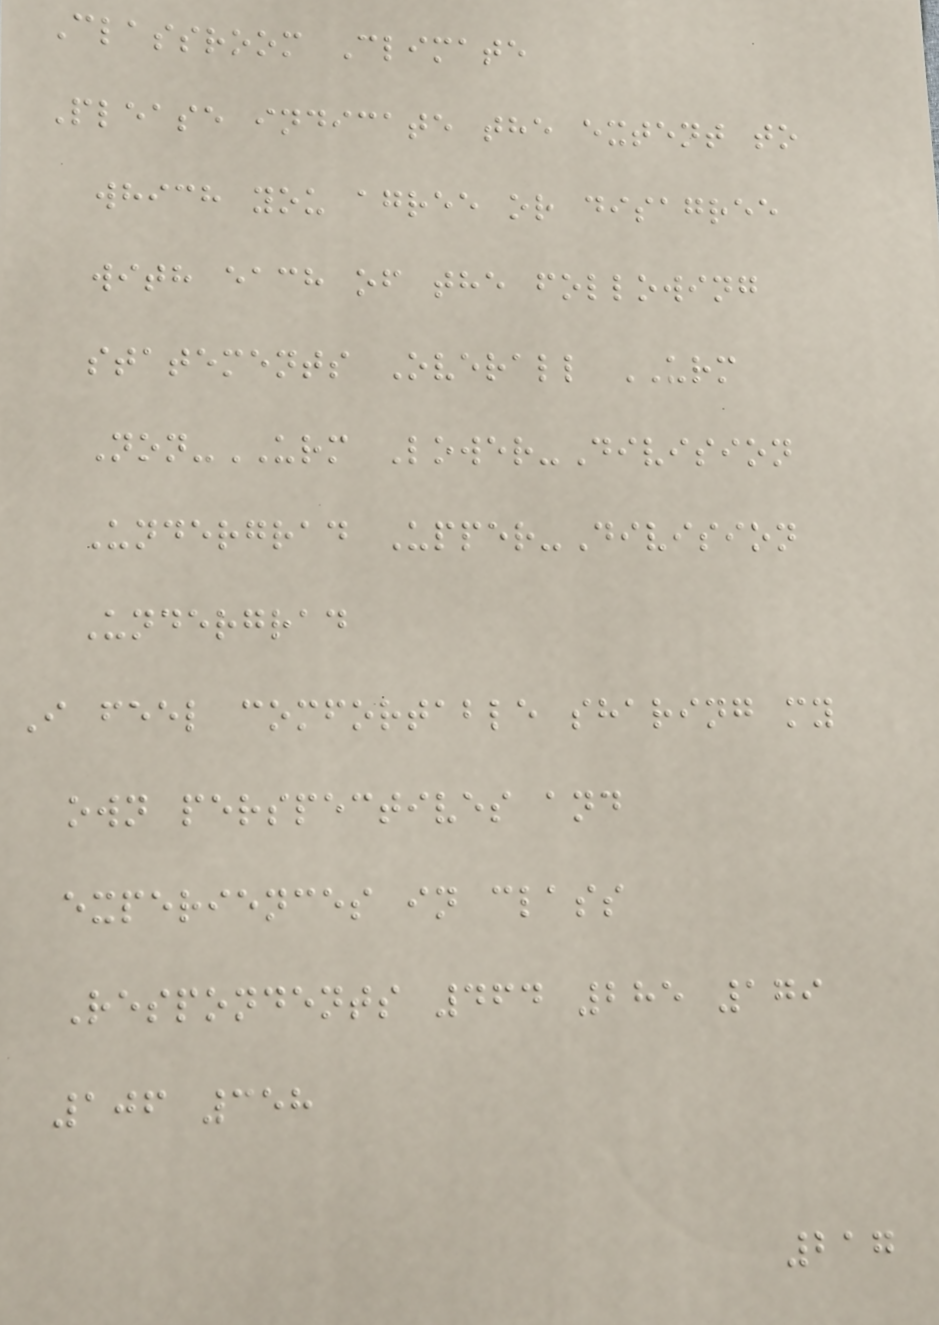Classroom Climate
Please indicate the extent to
which you agree or disagree
with each of the following
statements Overall URM
Non-URM Lower-Division
Undergrad Upper-Division
Undergrad
I feel comfortable sharing my
own perspectives and
experiences in class
Respondents 464 285 179
106 358
217
